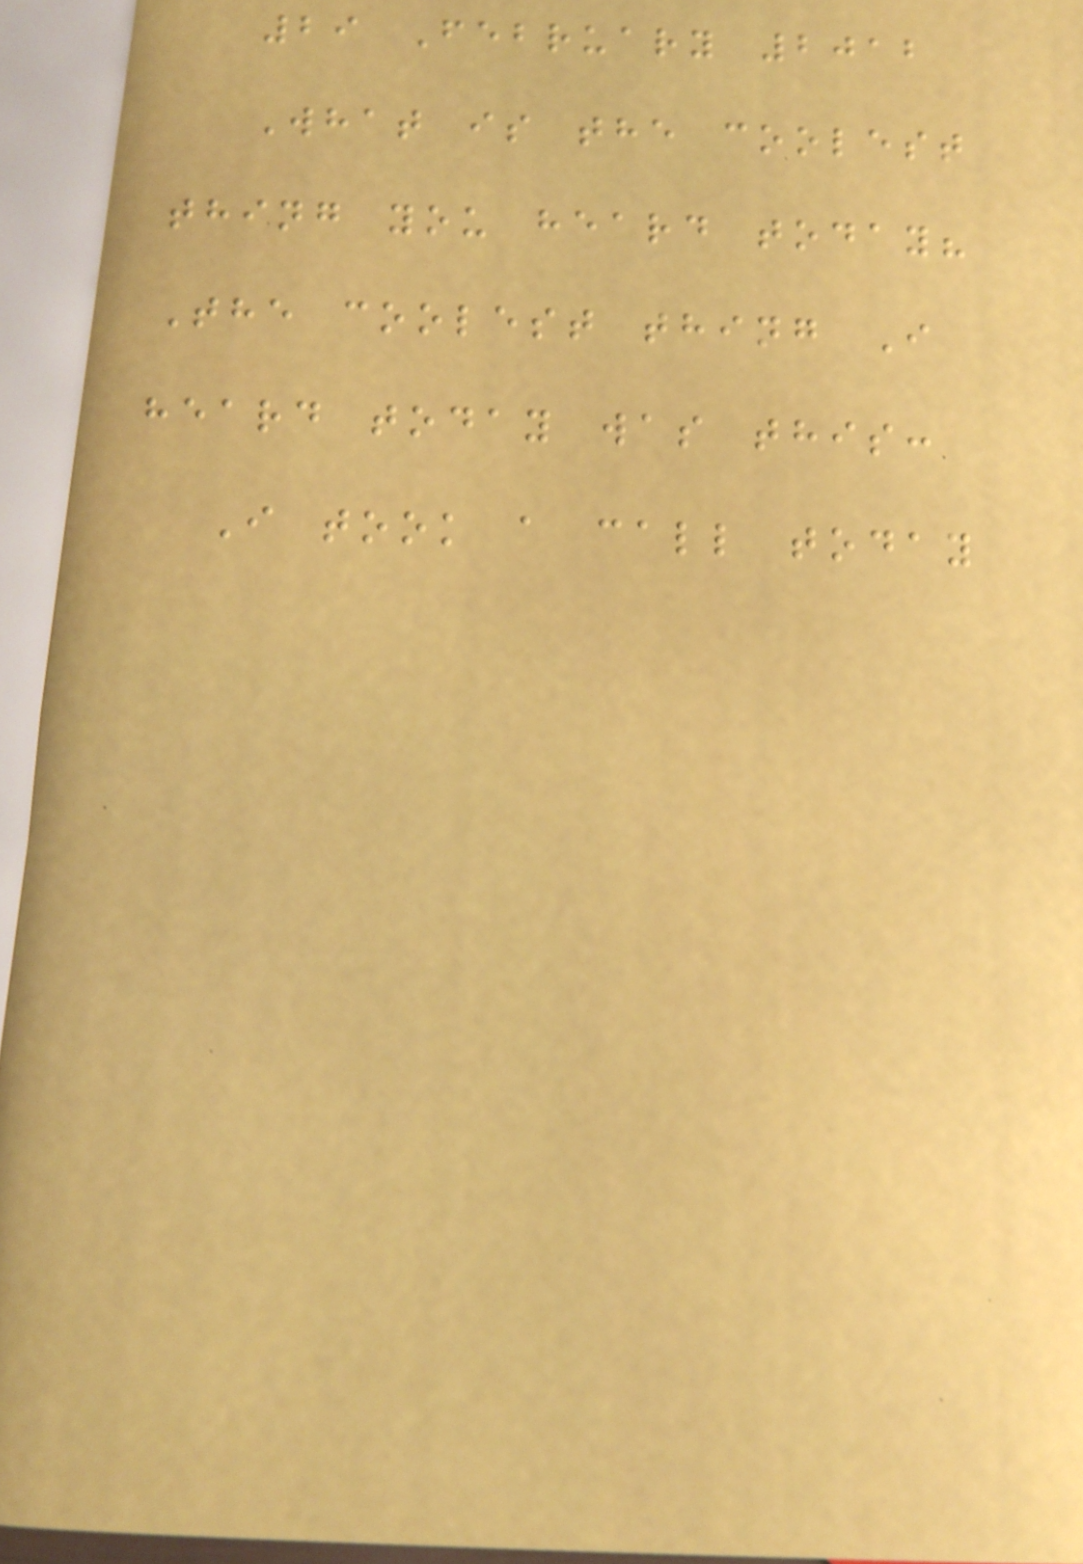29 February 2012
What is the coolest
thing you heard today?
The coolest thing I
heard today was this:
I took a call today
